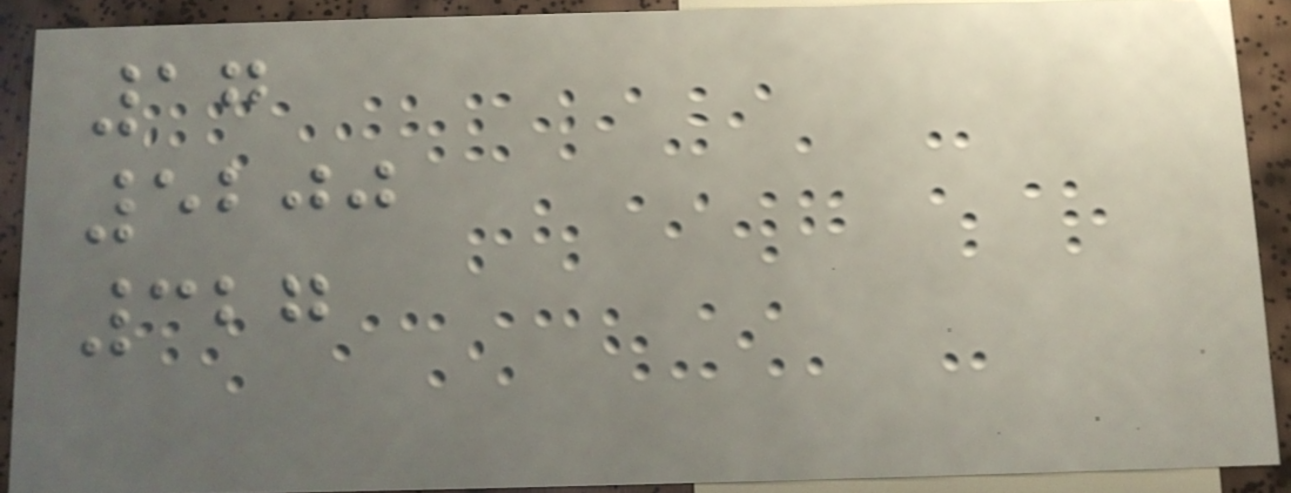17
5200
327
